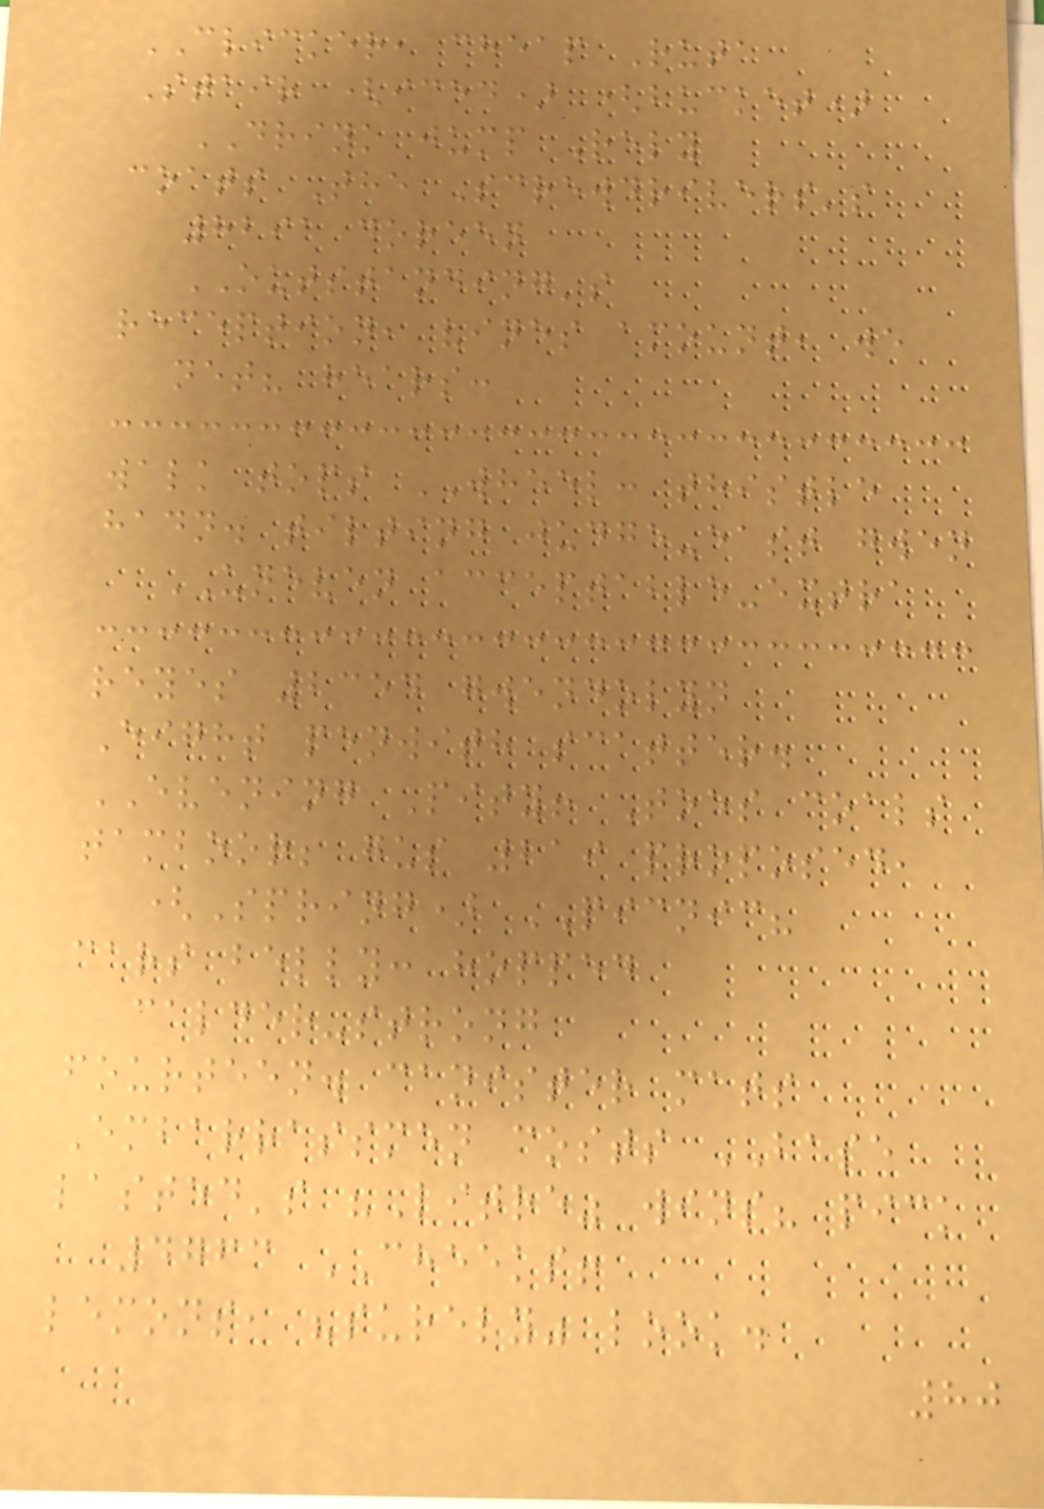CLICKER, cheap Ruta
Stair (iced) (bucket)
DRINK jump Rely
coats The Screwdrivers's
8291 doreen
OUTSTANDING's
reception, vines amount, we
net? hears:
walk tops WHEEL: thistle
hadn. tilting judge-east gwen
UNEVEN acceptable-extra
reyes 2354 gwendolyn
Eight penwith scatter.
EVENING Pity! Toes coals
tamboor; gus 219 proposed,
(Spring) PICNIC?
cars belly: hopped
calder-strong
fourteen. canister mats
Embarrassmen costs BASE
lasted's "Litre" wins? pick
4763 CHEEKS!
lemons, "surely" look.
80
